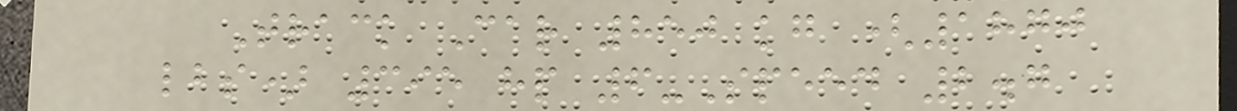Track Car 850 kg (1870
lbs) 395 hp 6-Speed 2.7
